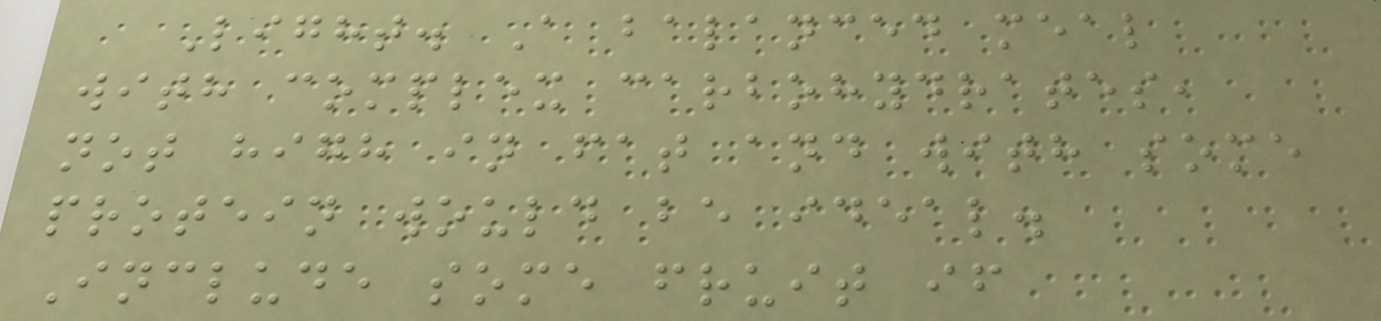Light. A balanced meal
with complex carbohydrates,
not high in fat and with some
protein would be ideal.
Include some fruit if
